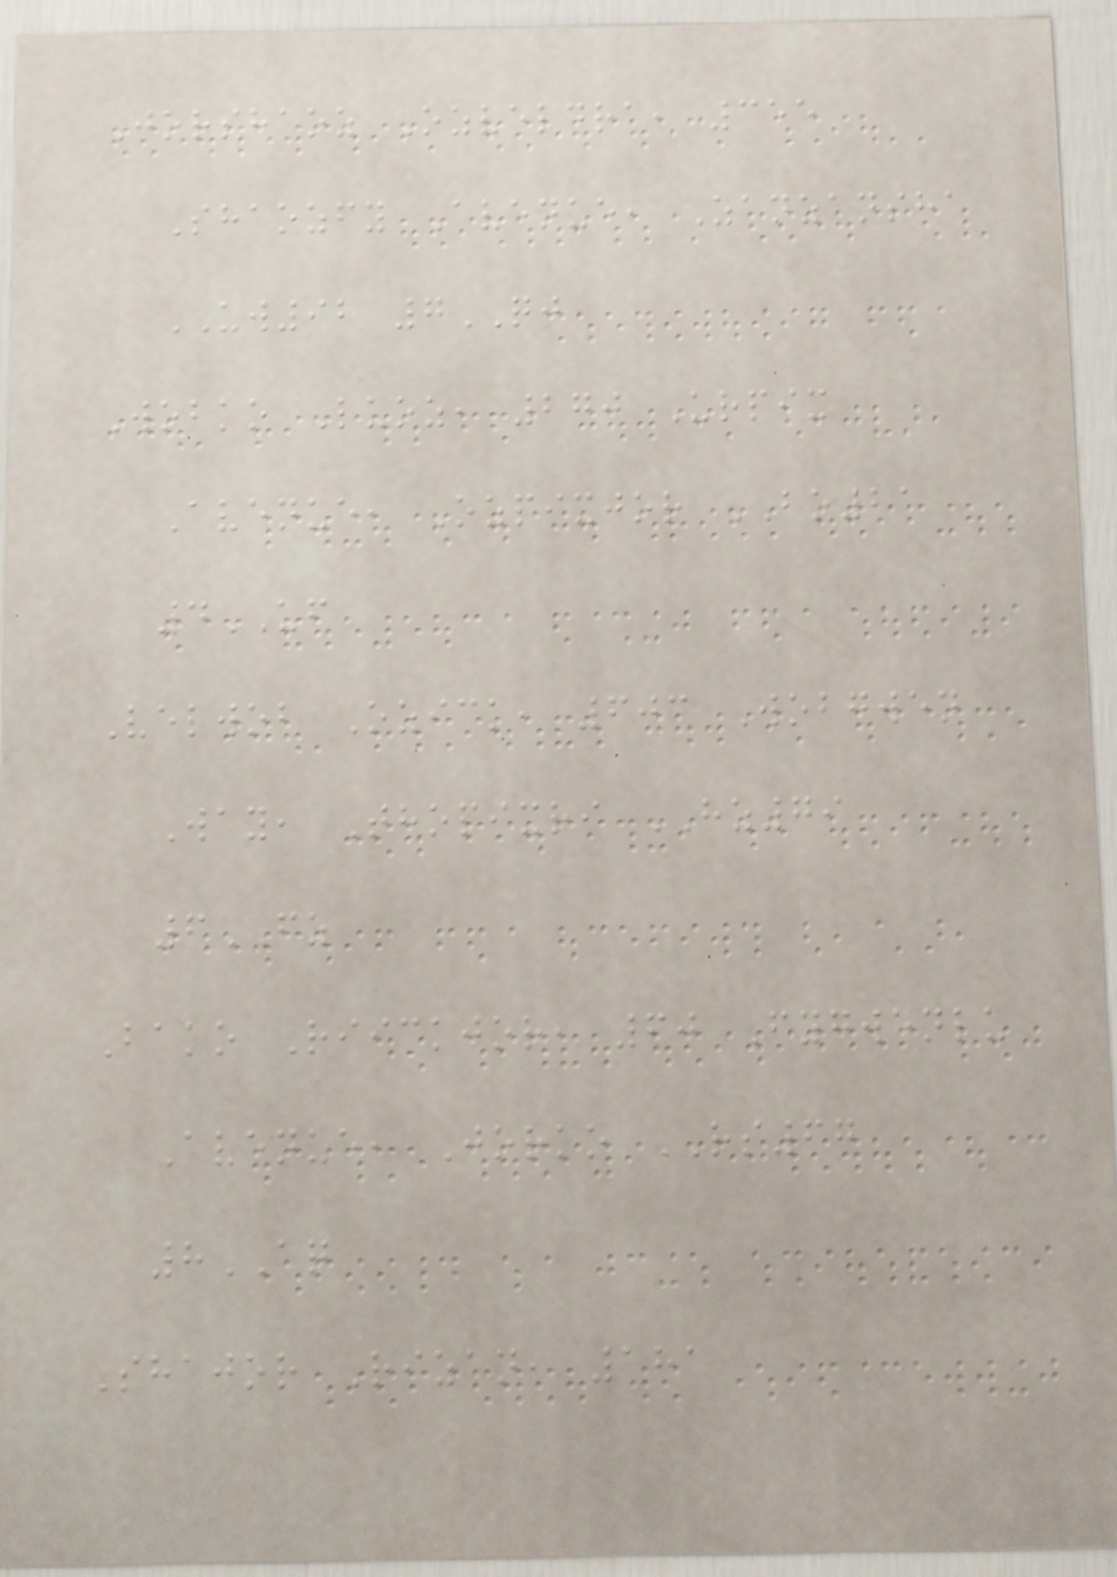Jorshaoz Ozveldra, 355
Shaozfy Avenue, Zanzansha
UW92 7QJ
Wobko Luoz, 270 Urpix
Avenue, Ozpixjor BO21
4UF
Velwob Ozick, 603 Wobgwen
Way, Thopixri HZ79
6FZ
Bako Riickjor, 60 Fygwenlu
Avenue, Jorko RS67
8AQ
Shajor Rizan, 181
